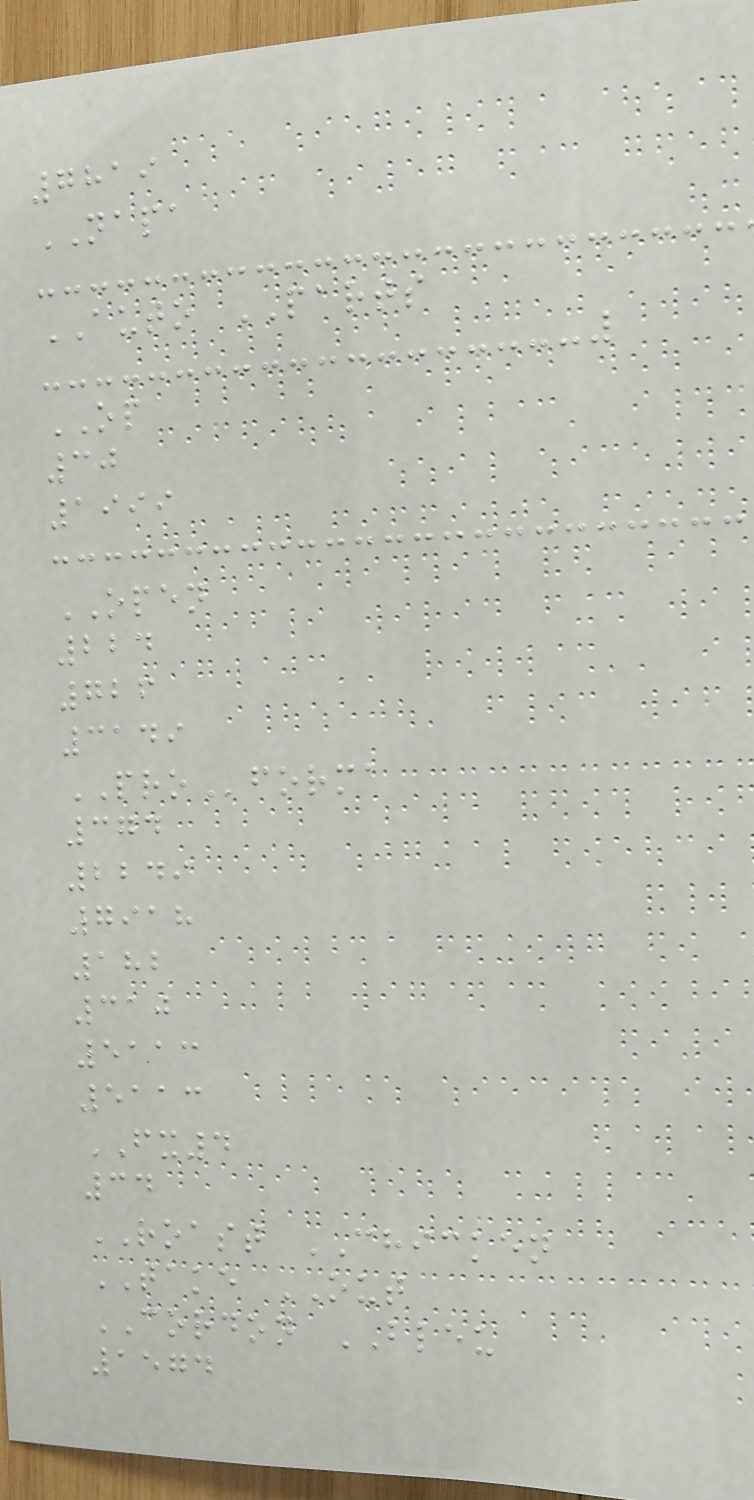7819
NAPA
AUTO PARTS
OP
30
1999
OPEN
224
726
3149
PROforma
374
2249
7918
182
310
5113
5113
FX4
34
ROAST CHICKEN
TAKE OUT
CORDON BLEU
1574
